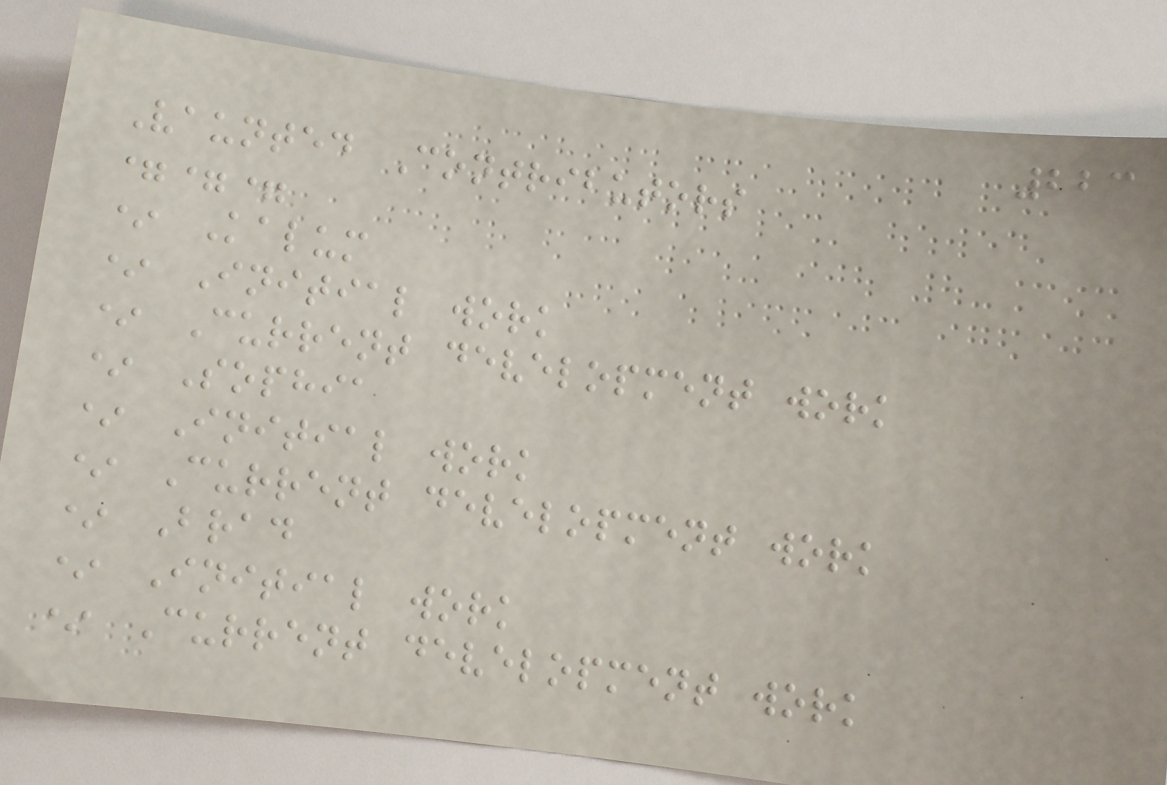223
Vaunted Contributors
===
* Kalum
* Initial work
* Current development work
* Sophia
* Initial work
* Current development work
* Brad
* Initial work
* Current development work
